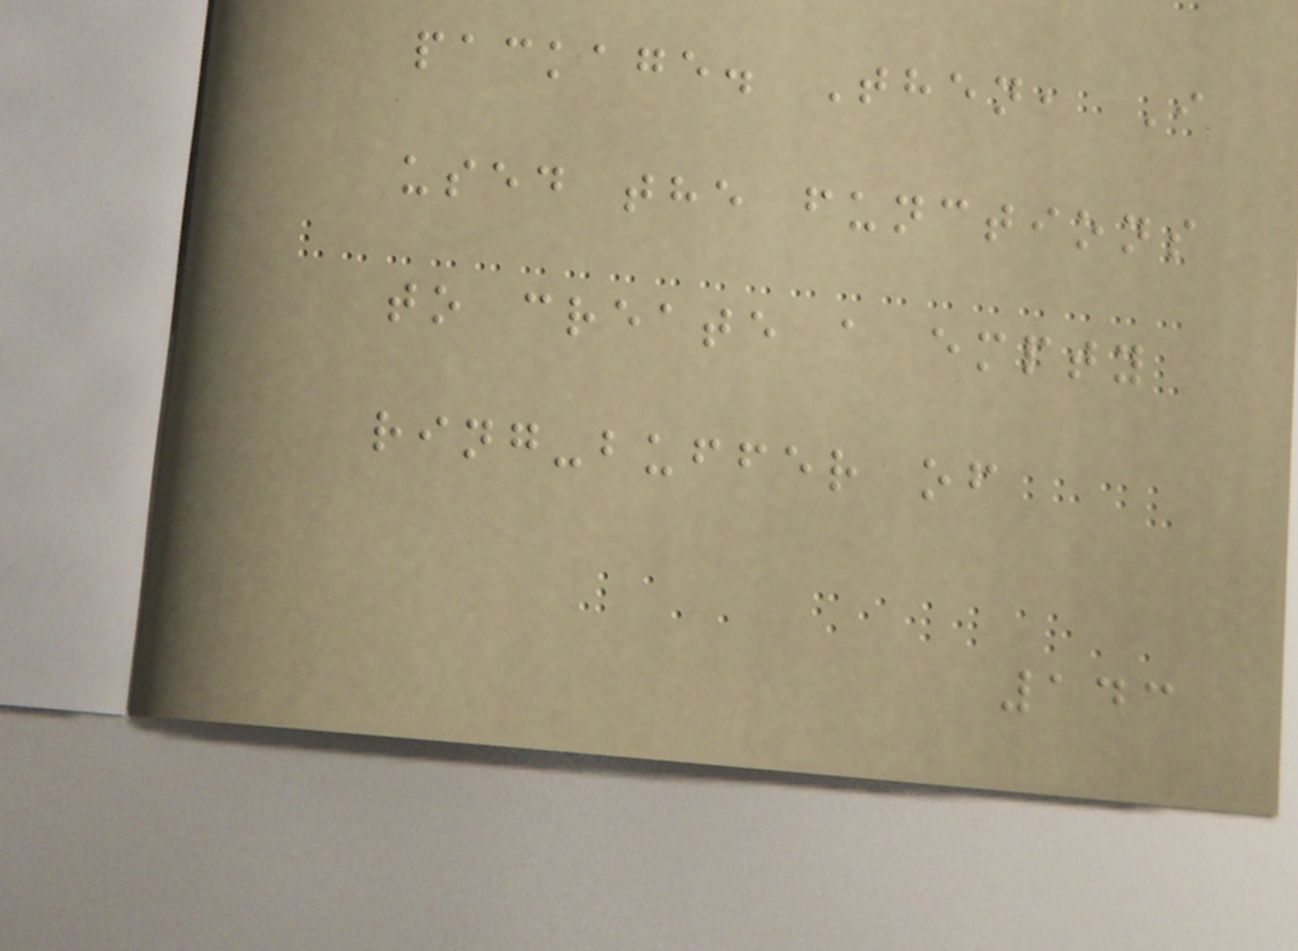package. Then, I
used the functions
to create a empty
ring-buffer of
143
